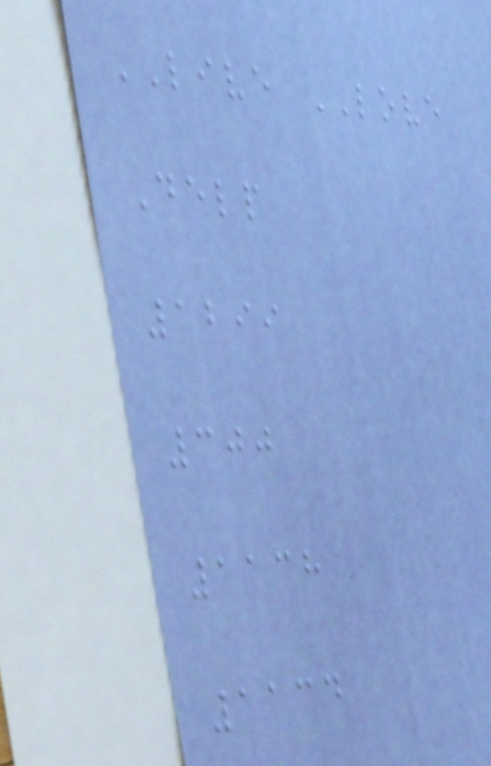LIVE LOVE
Delp
1299
300
1138
1134
